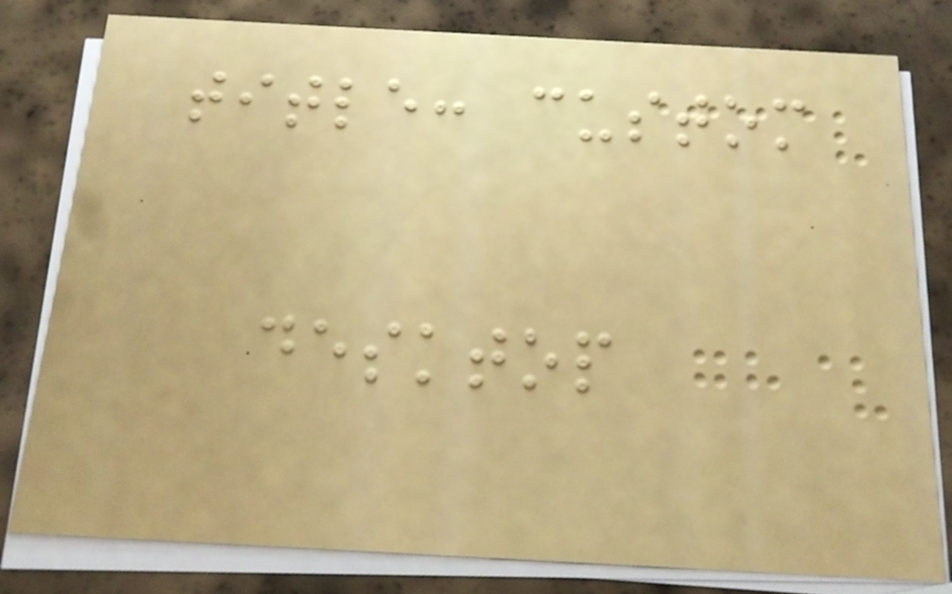title: custom
desktop
